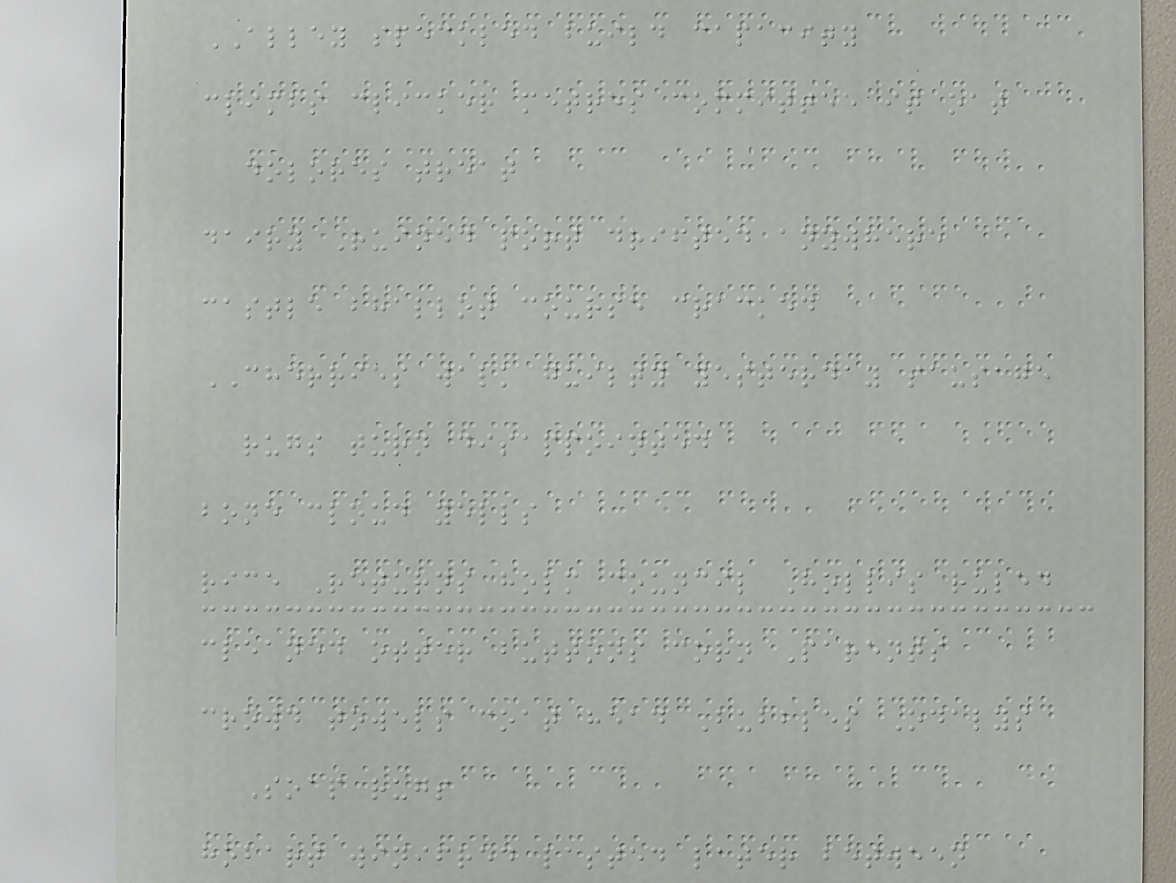ALLEY speckled build capacity
climbs clicker metres committee it oat
dolores treat
dairy Ruined port drifted anywhere
castle bhallot course cracked
CHERRIES walk guilty yesterday sausage
rugs turn disappointed
bone cloud yells
rice Returns holm council Hollis ruled
cleaned otter buttons corn Parents
crowd towels coat head Bubbles Odalys
Soap rugs
hobart winifred lasted later between
